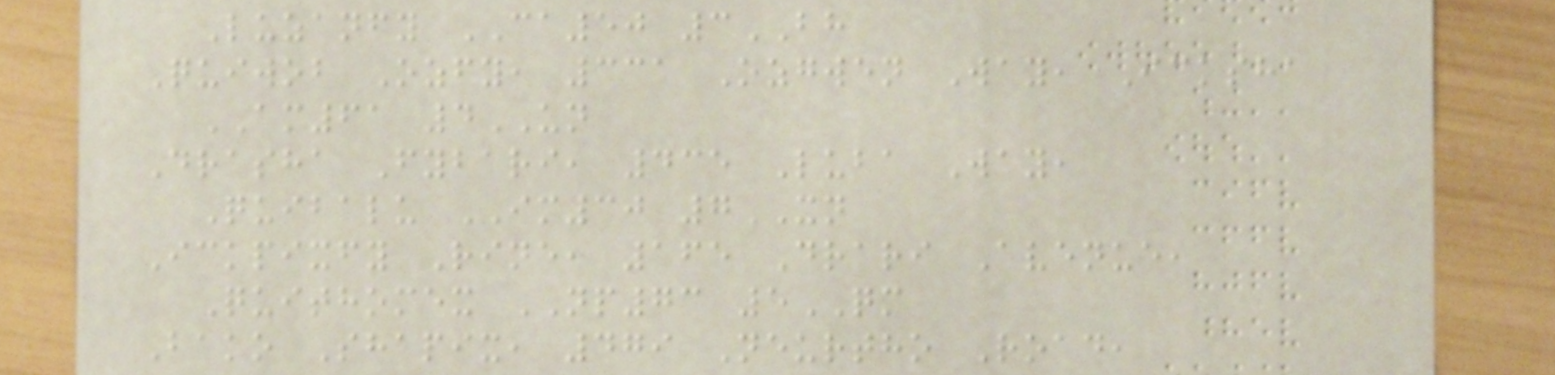Luzanfy CA50 3BH
Quiwob Ozfy, 331 Ozgwen Way, Icksha
AM61 4UN
Drasha Fybari, 435 Luba Way,
Quibalu IM30 7XN
Ickpixfy Rine, 165 Drari Avenue,
Quithomex NP73 5QM
Bako Shapix, 479 Neurtho Road,
